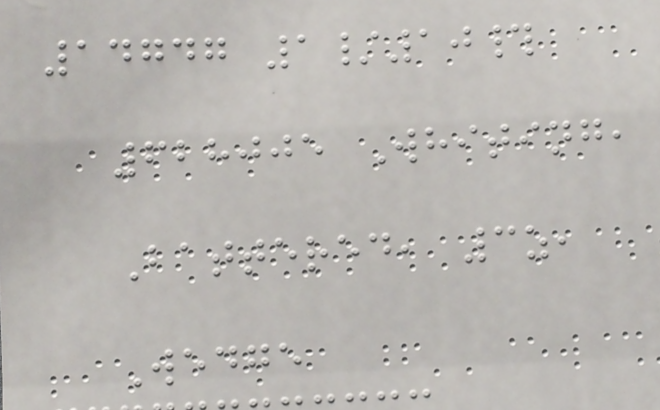14747 1/10#
628005 Whiting,
Battered, 3z,
Wedge
